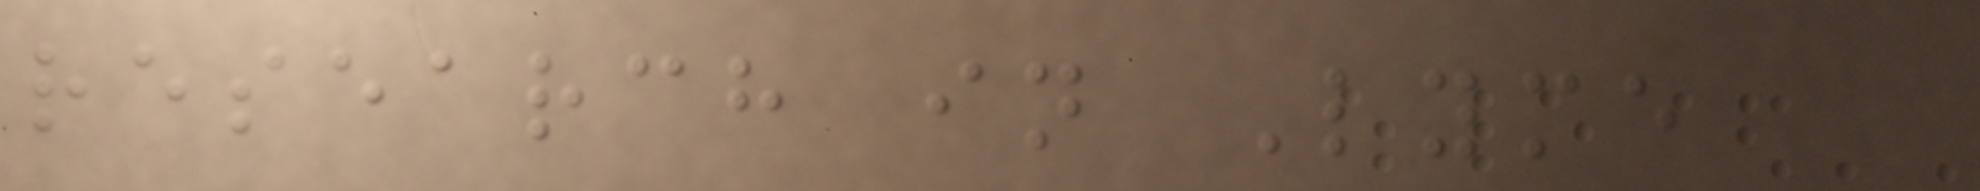research in Lyme
